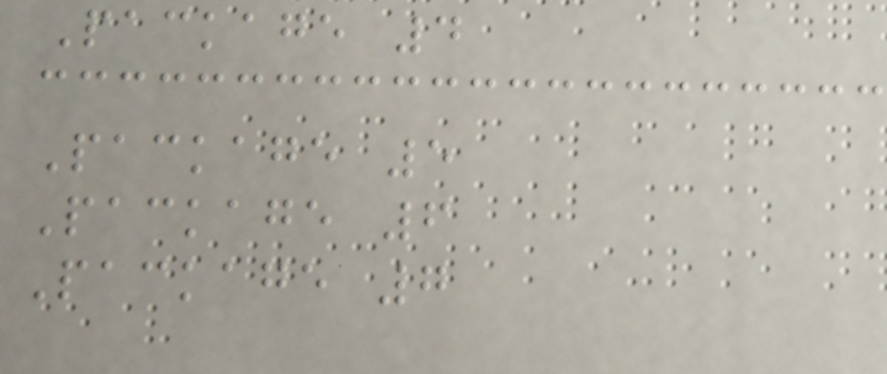Package 4
Package 5
Package 6
Package 7
